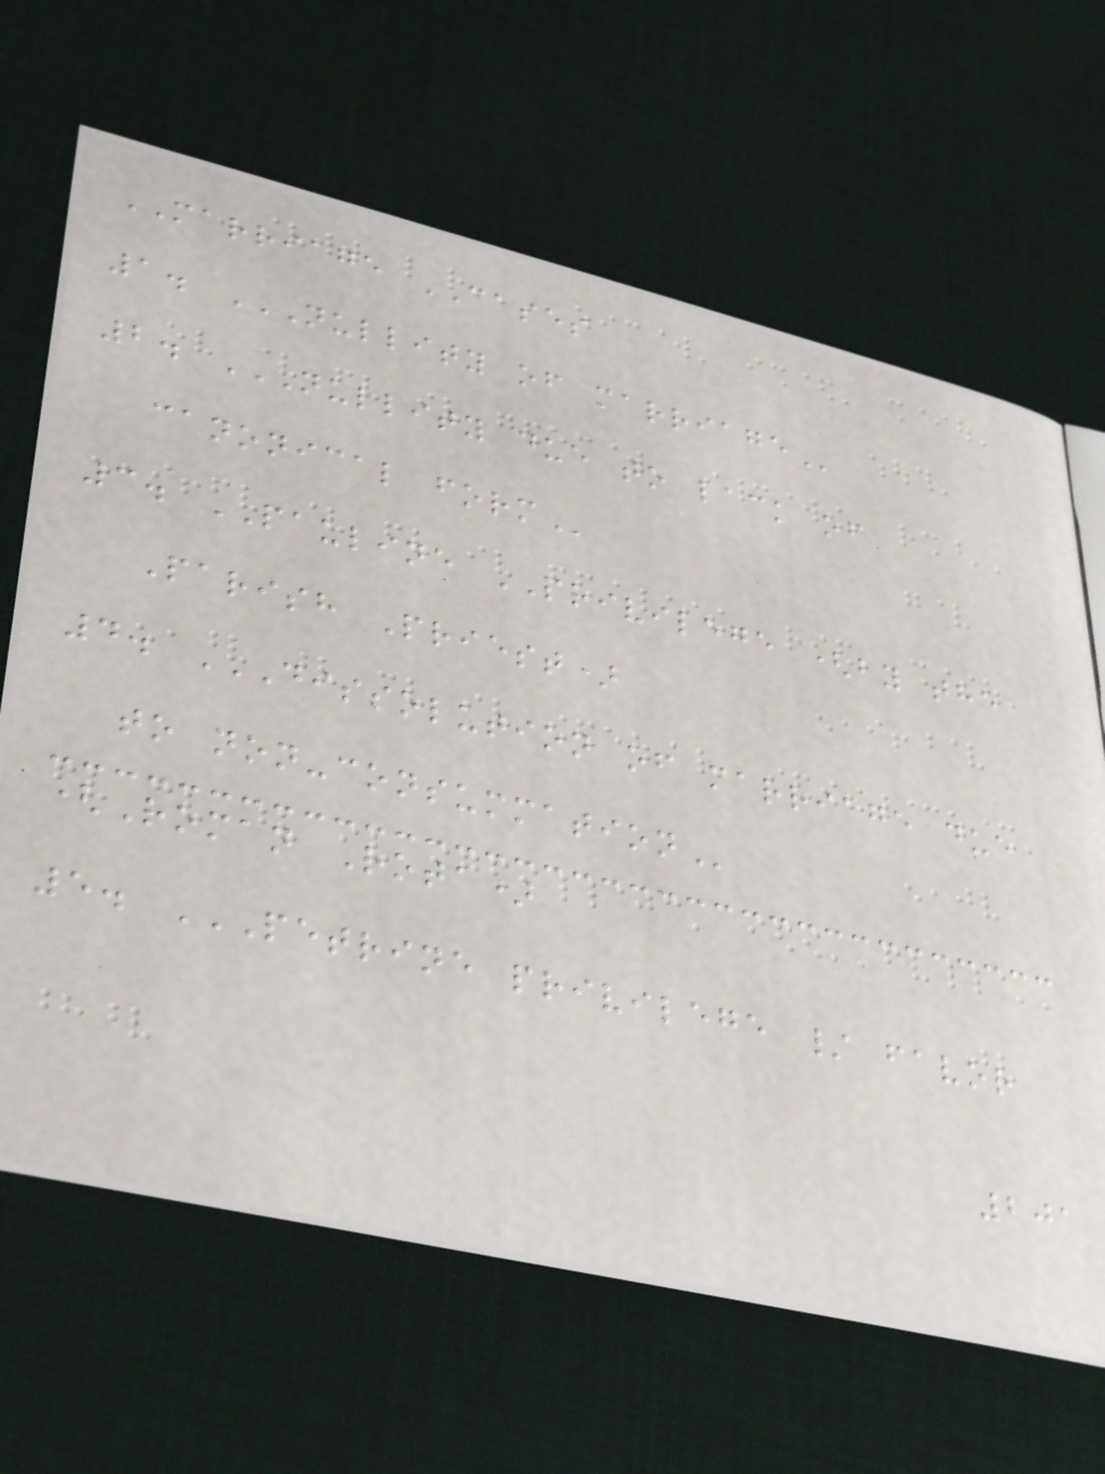MARRIAGE CASES
1. NULLITY OF MARRIAGE
2. NULLITY DUE TO LACK OF
CANONICAL FORM
3. PAULINE PRIVILEGE (by the
Parish Priest)
4. DISSOLUTION OF MARRIAGE DUE
TO NON-CONSUMMATION
(Roman Rota)
5. PETRINE PRIVILEGE / FAVOR
201
